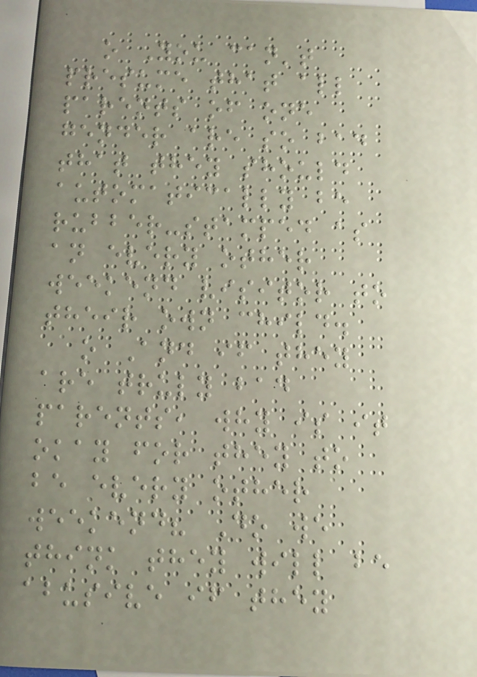o You can't
presume that all
parents of one
gender are so bad
that they should
automatically be
rubber-stamped as
an every other
weekend visitor to
their own child.
o And if they
are truly bad
parents, why is it
okay for they to
be every other
weekend? Do we
think they will be
abusive if they
